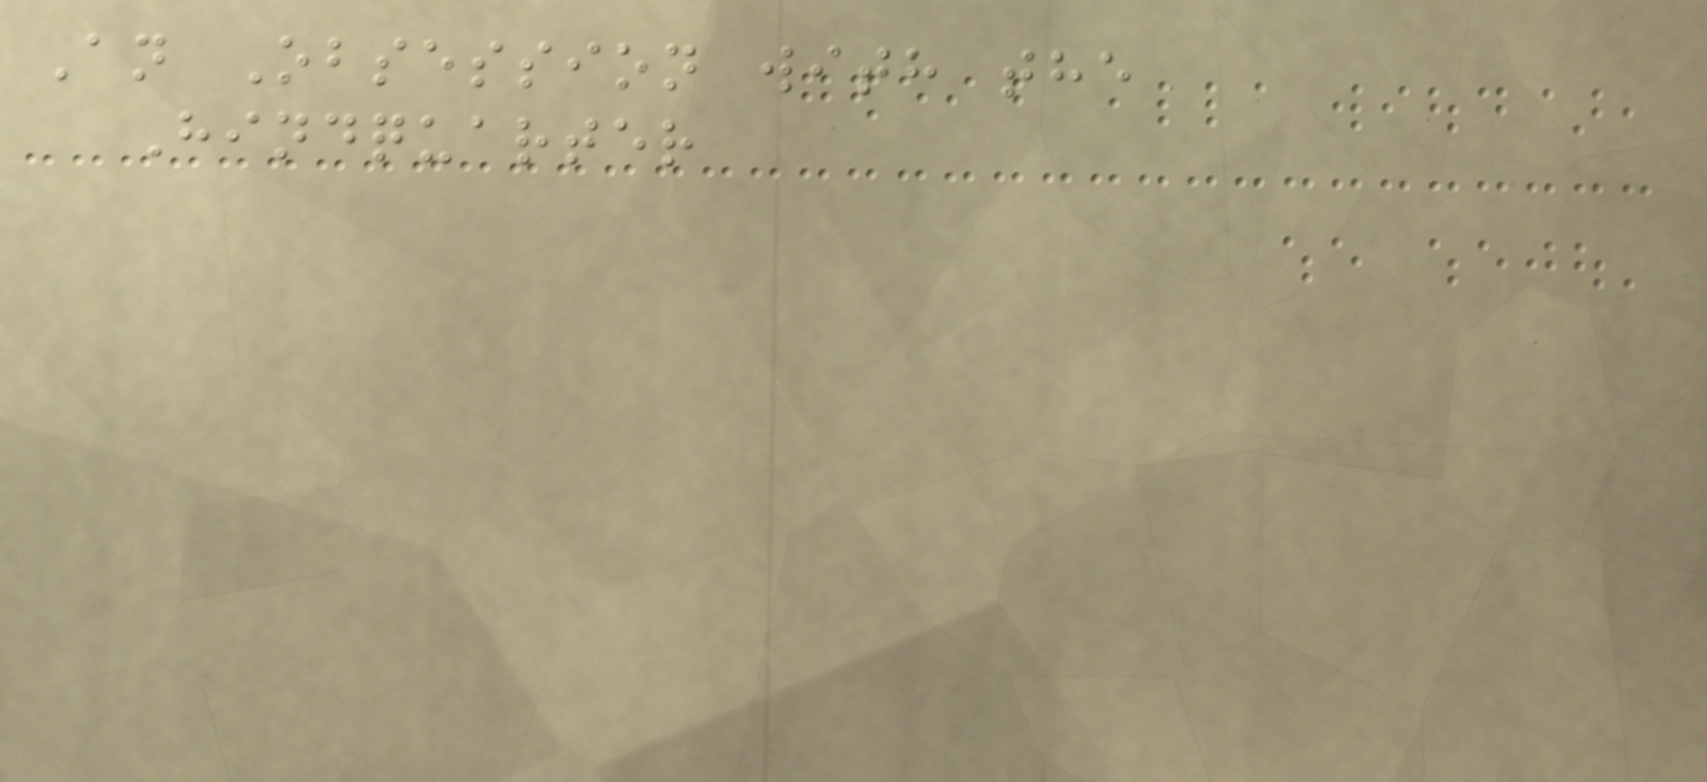An Obsession with the
Hindquarter
